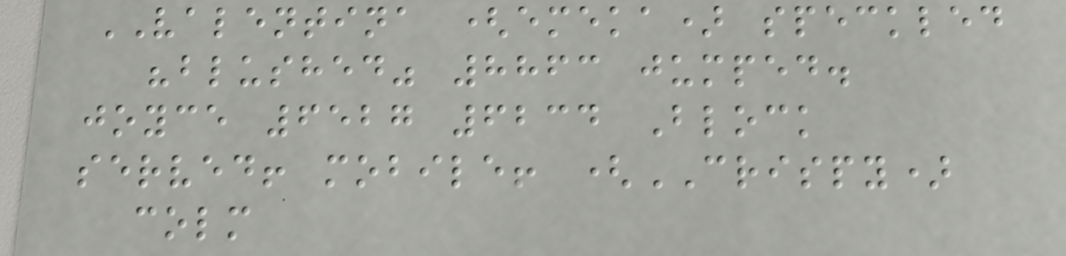VALENTINA (emeka) speckled
"blushed" 8863 jumped.
joyce 6527 6234 Block
served! mobile! (CRISPY)
colm
